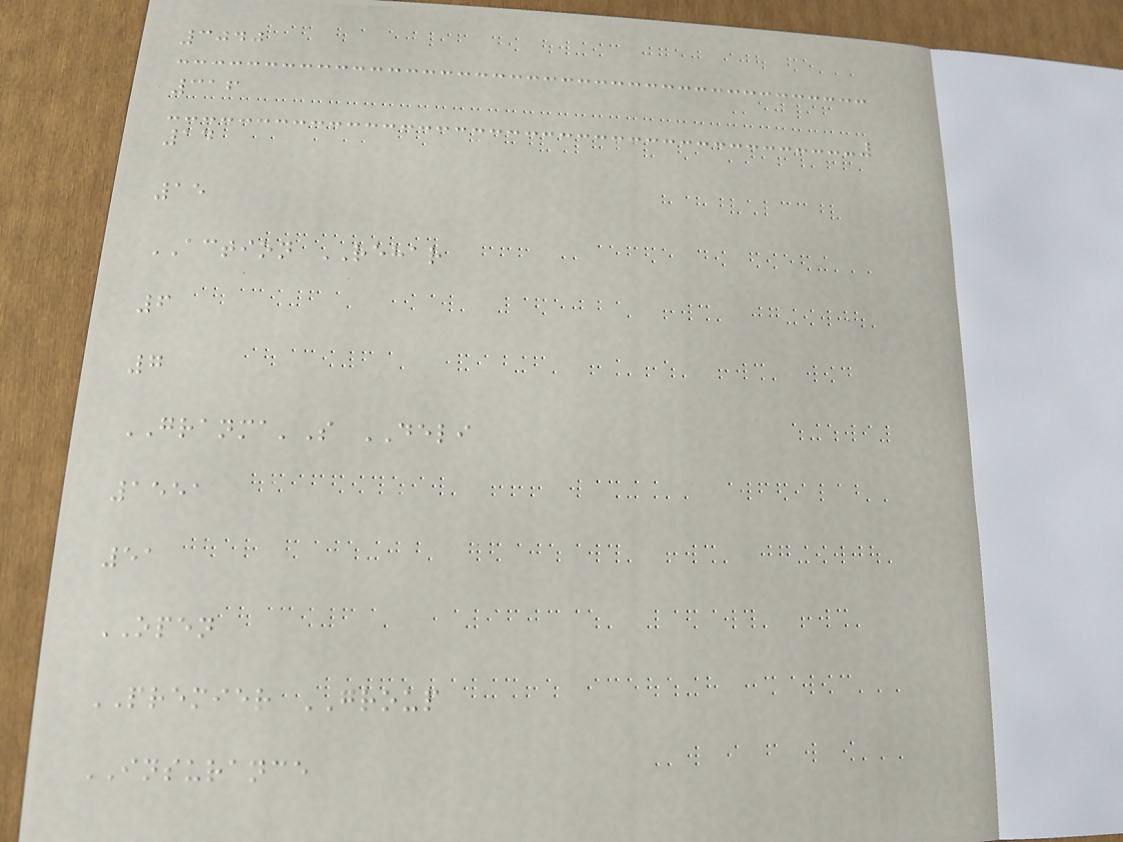3040
316
14
15
ACTION REHAR
6
7
GRANMA'S DELI
1551
51
OPEN
PREMIER GROUP
INSURANCE
